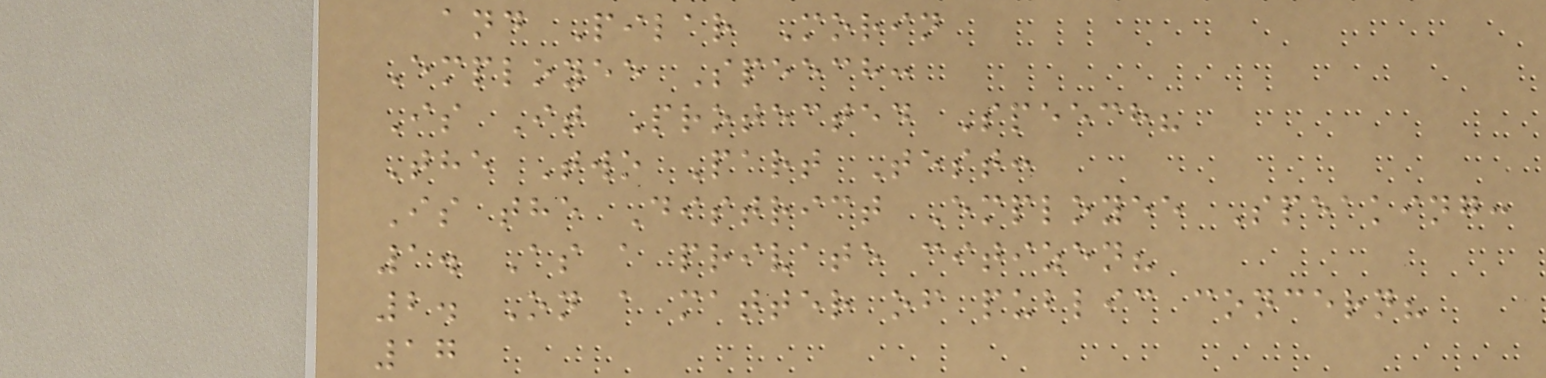and Pilar Morin
Employee Speech:
Is It Protected Speech?
The Two Part Test:
Is the District Employee Speaking:
1. As a private citizen?
2. On a matter of public concern?
17
